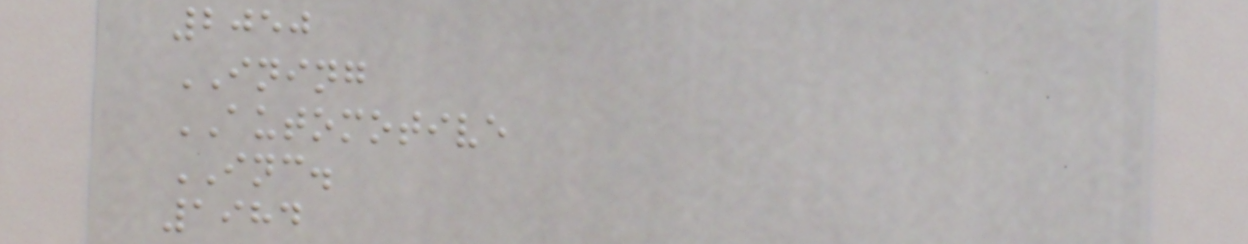2050
INING
AUTOMOTIVE
INC.
1984
